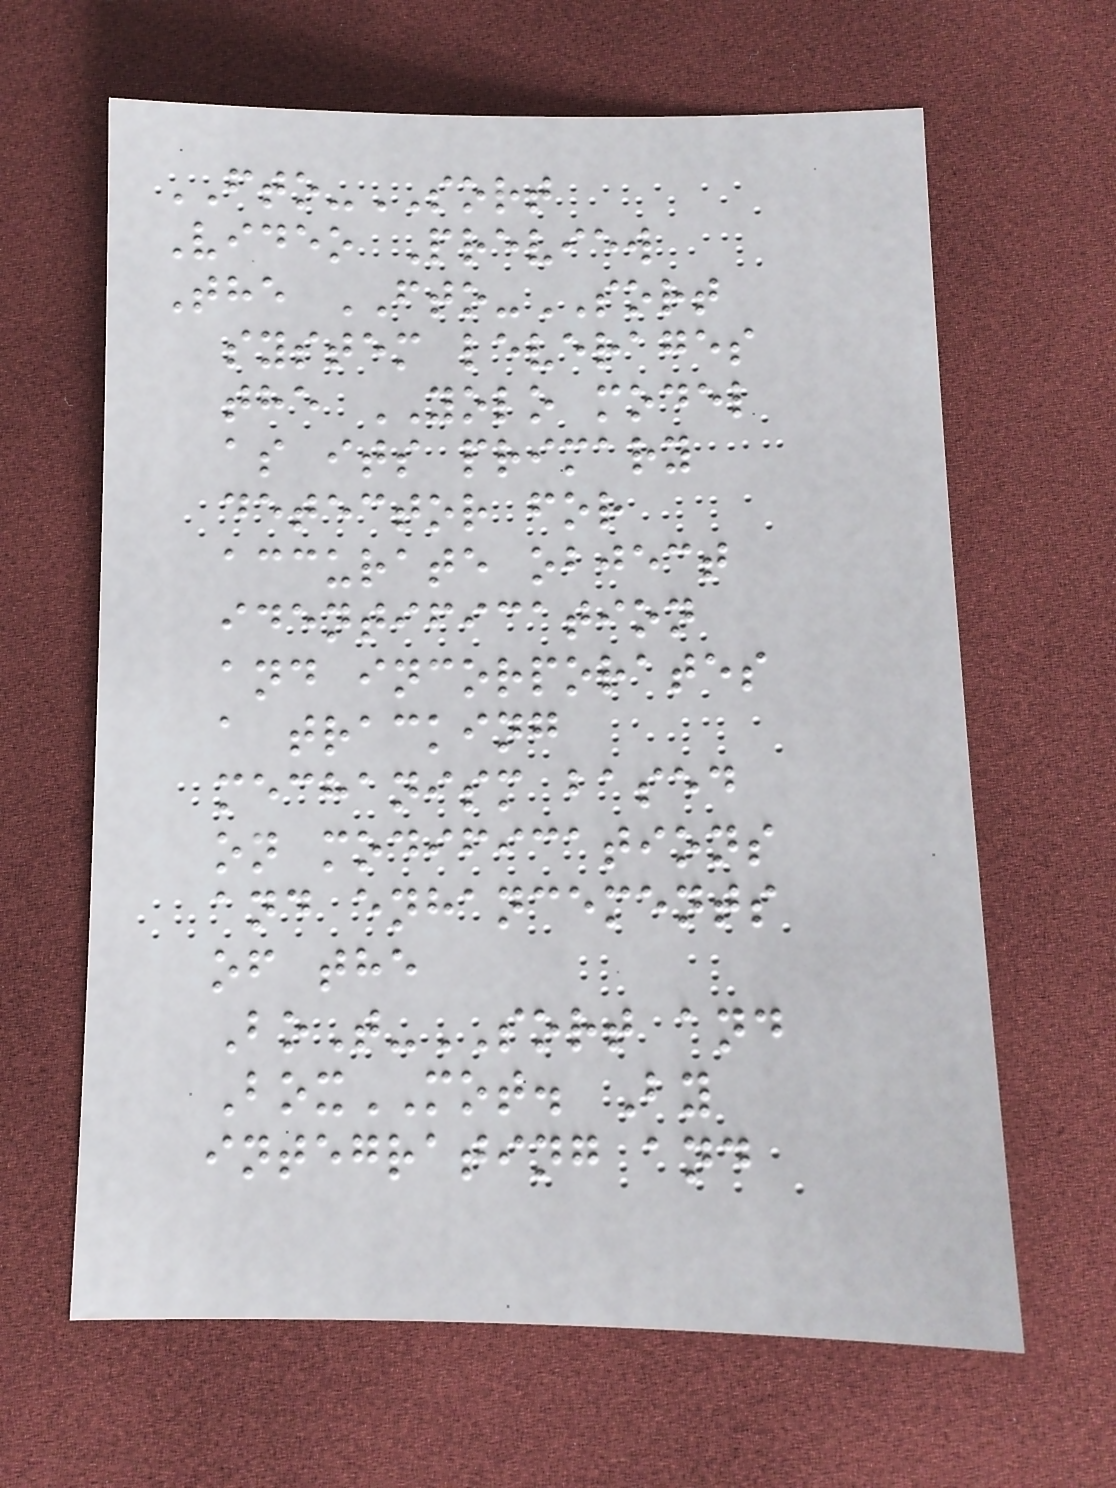FTO-SORT
Video Preview
The FTO-SORT
system leverages
the YOLO model
as its primary
detector for
accurate object
identification
and incorporates
a tracking
mechanism based
on modifications
and enhancements
of the
BoT-SORT and
BoxMOT. By
integrating and
